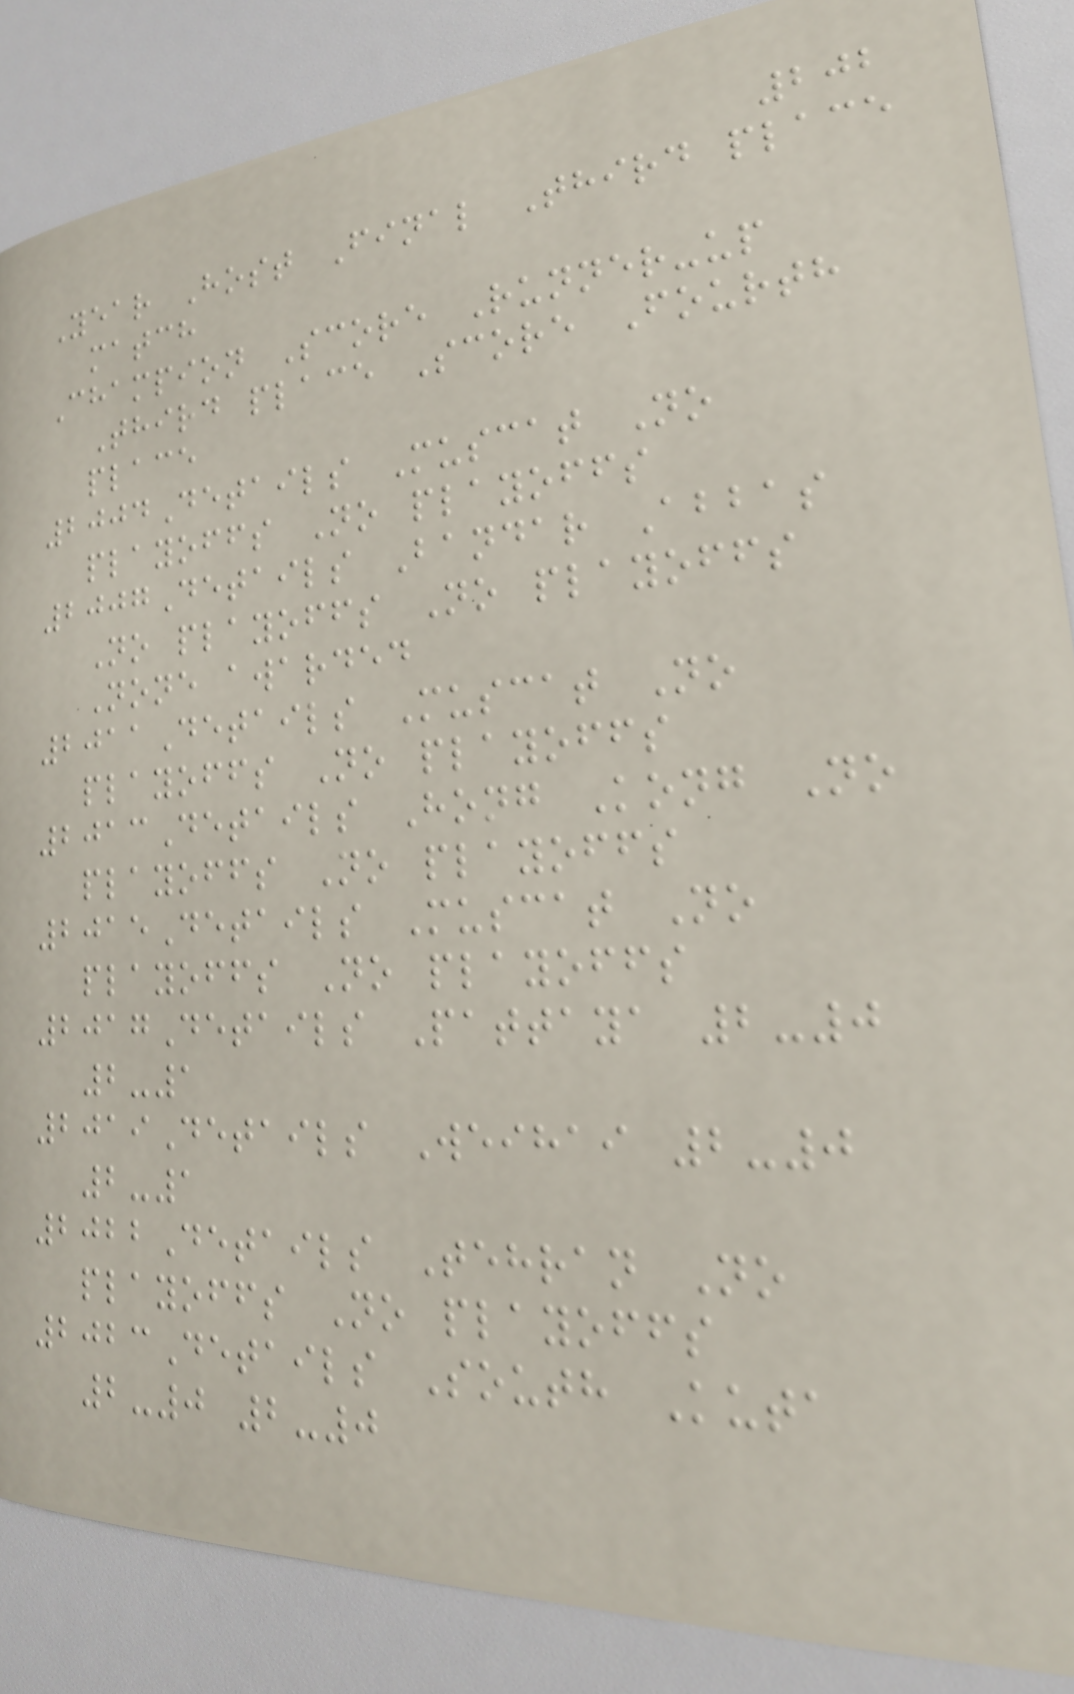202
Year Host Final Third place
match
Champion Score Runner-up
Third place Score Fourth
place
2004Details Muscat No
playoffs No playoffs
2007Details Bandar Abbas
No playoffs No playoffs
None awarded
2011Details Muscat No
playoffs No playoffs
2013Details Hong Kong No
playoffs No playoffs
2015Details Muscat No
playoffs No playoffs
2017Details Pattaya 2-0
2-1
2019Details Weihai 2-0
2-1
2022Details Tehran No
playoffs No playoffs
2023Details South Kuta
2-0 2-0
